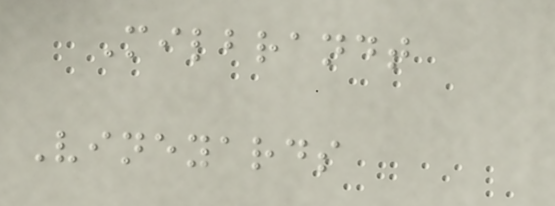Milbrandt
Vineyards
